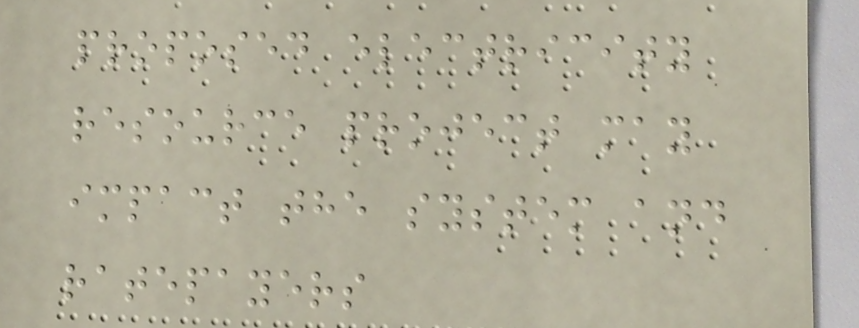proposed electricity
resource project may
impact the system and
ratepayers
